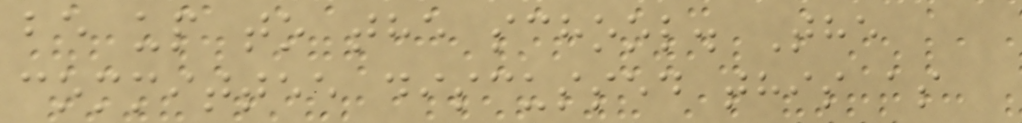be up to the school. The
committee discussed this as
